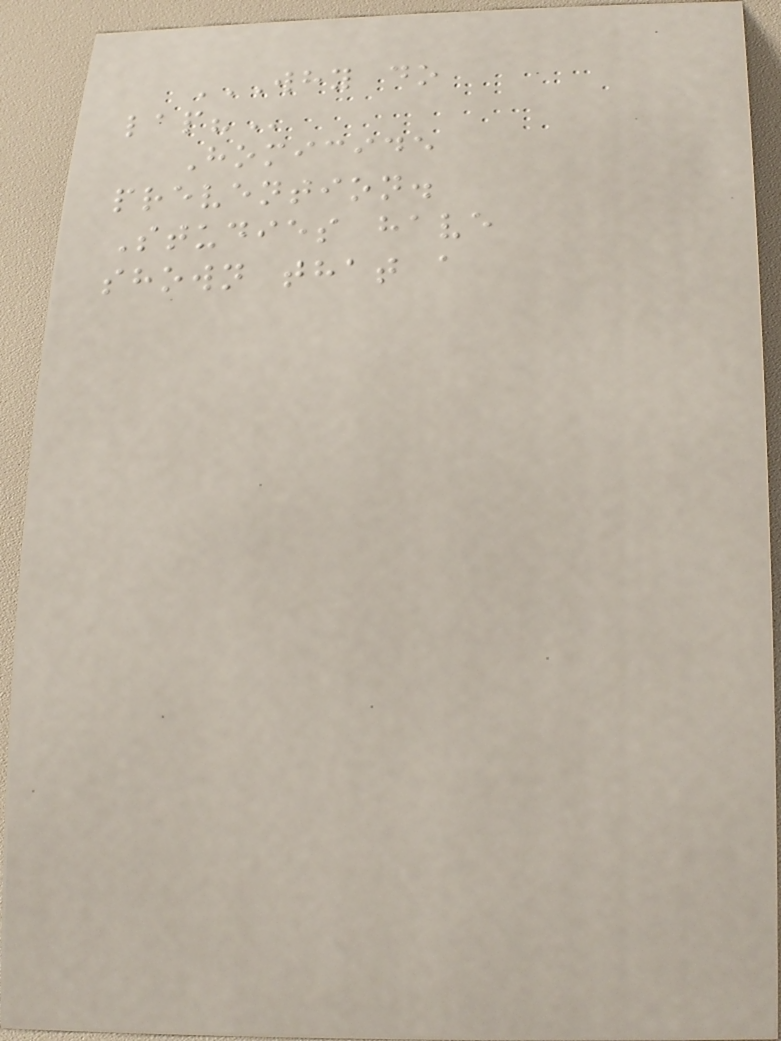WHY DO
LAP?
Homicide
prevention.
Studies have
shown that a
